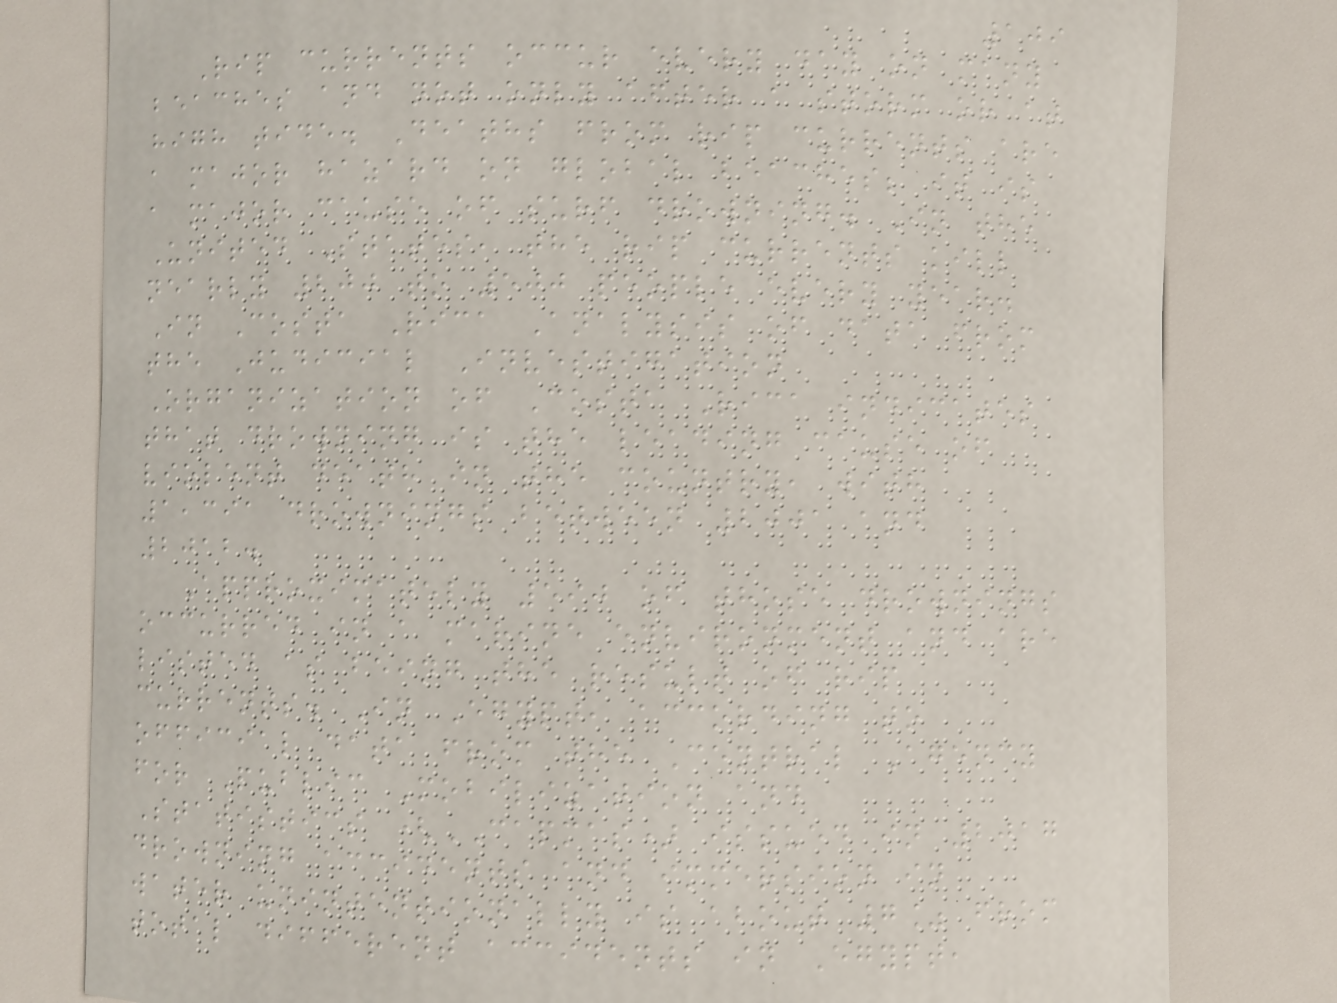109
Rip currents occur every day on many
beaches and not only after a storm or at
high tide. Deaths from rip currents are
a major hazard on global beaches; it is
a major cause of surf drowning. In the
United States, the rip currents kill
nearly 200 to 500 people every year.
In Costa Rica Analysis of data from
the Judicial Investigation
Organization of Costa Rica indicates
that drowning is the leading cause of
violent death in the country, with
1,391 drownings between 2001 and
2012.
Approximately 590 of those drownings
occurred in a marine environment and are
listed as being the result of rip
currents. In Egypt, according to
official data from the Central Agency
for Public Mobilization and
Statistics (CAPMAS) issued in 2017
drowning accidents and immersion in
water unintentionally is about 7% from
total different accidents in Egypt,
